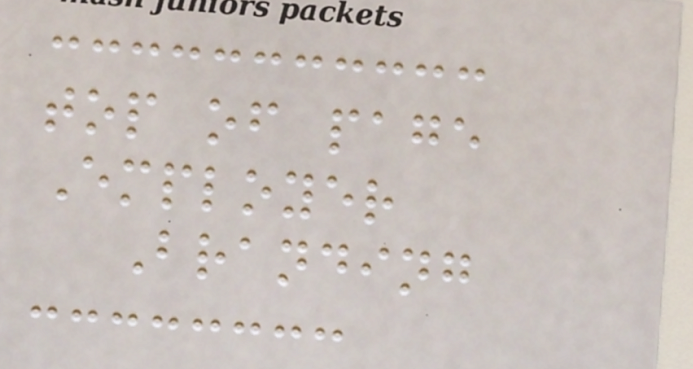top of page
Employer
Branding
